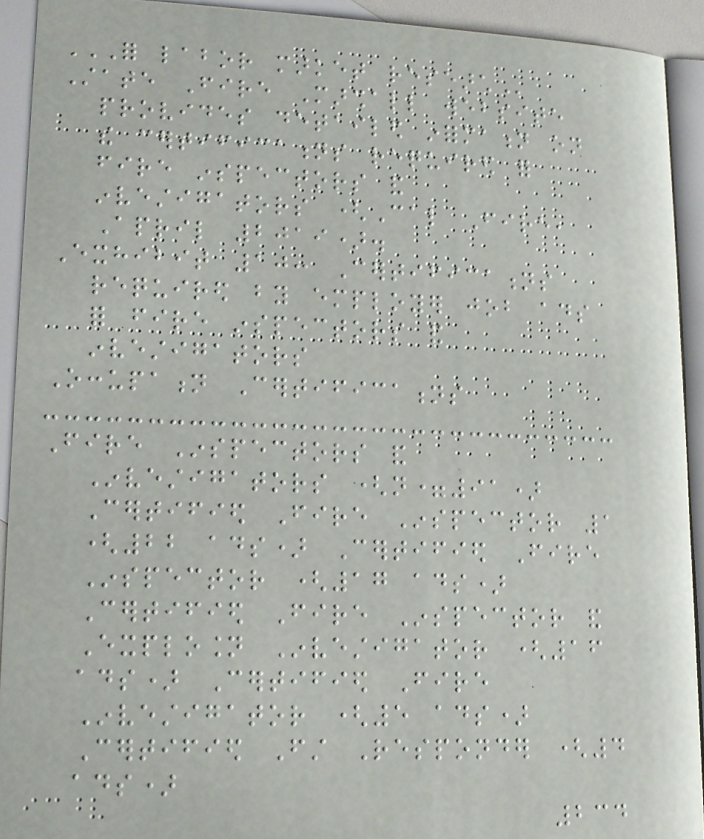FOR LABOR MARKET RESEARCH
State Fire Marshall website
provides detailed information on
the certifications required for
fire inspectors and
investigators (Cal Fire,
April 2019).
Exhibit 10: Certifications
required by employer job ads
for fire inspectors and
investigators
Occupation Certifications
Fire Inspectors and
Investigators (n=91)
Certified Fire Inspector 1
(22 ads) Certified Fire
Inspector (17 ads)
Certified Fire Inspector and
Explosion Investigator (16
ads) Certified Fire
Investigator (5 ads)
Certified First Responder (4
ads)
234
